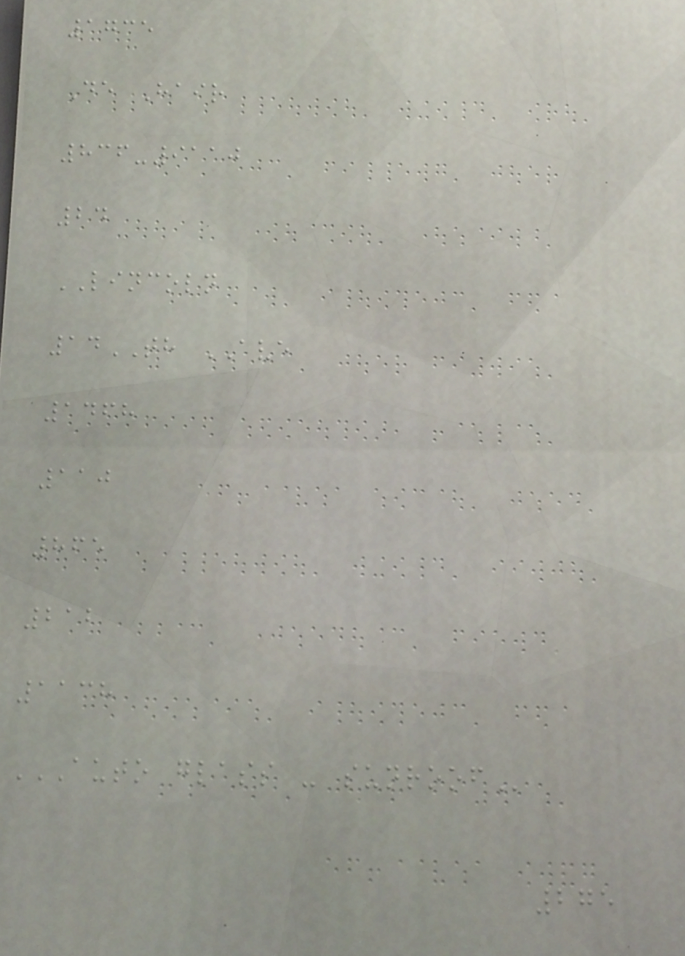1735
De Hair
836-9110
24
LINCOLN
14TH AVE
1468
110
865
212
1138
AUTO GLASS - SUNROOF
275
